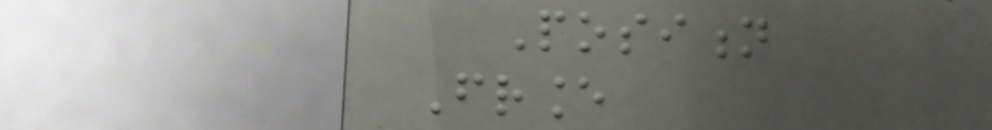Position
France
